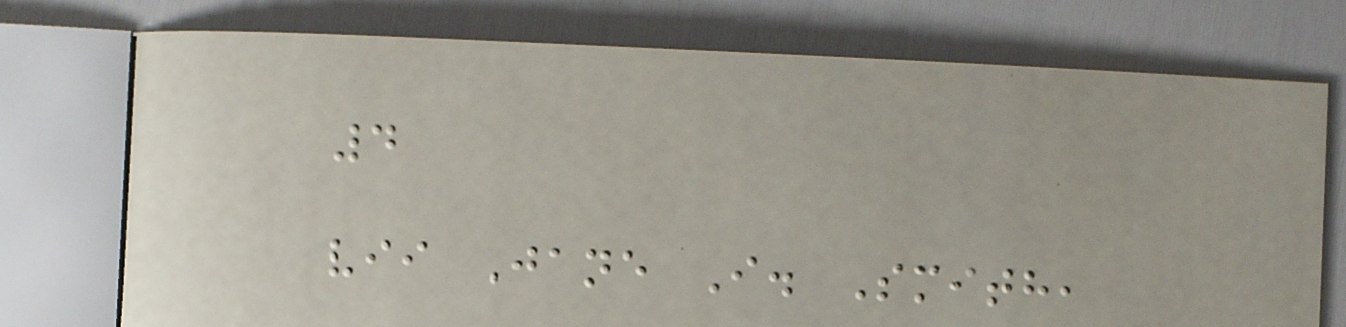4
vii Jane I. Smith,
